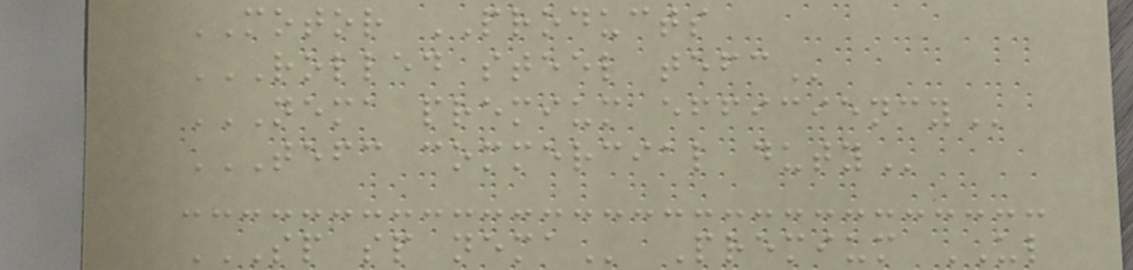MOTOR PRODUCTS
ROLLED STEEL TEFC
NEMA PREMIUM EFFICIENCY
TEFC COMMERCIAL DUTY
SP SP NEMA Premium UL
